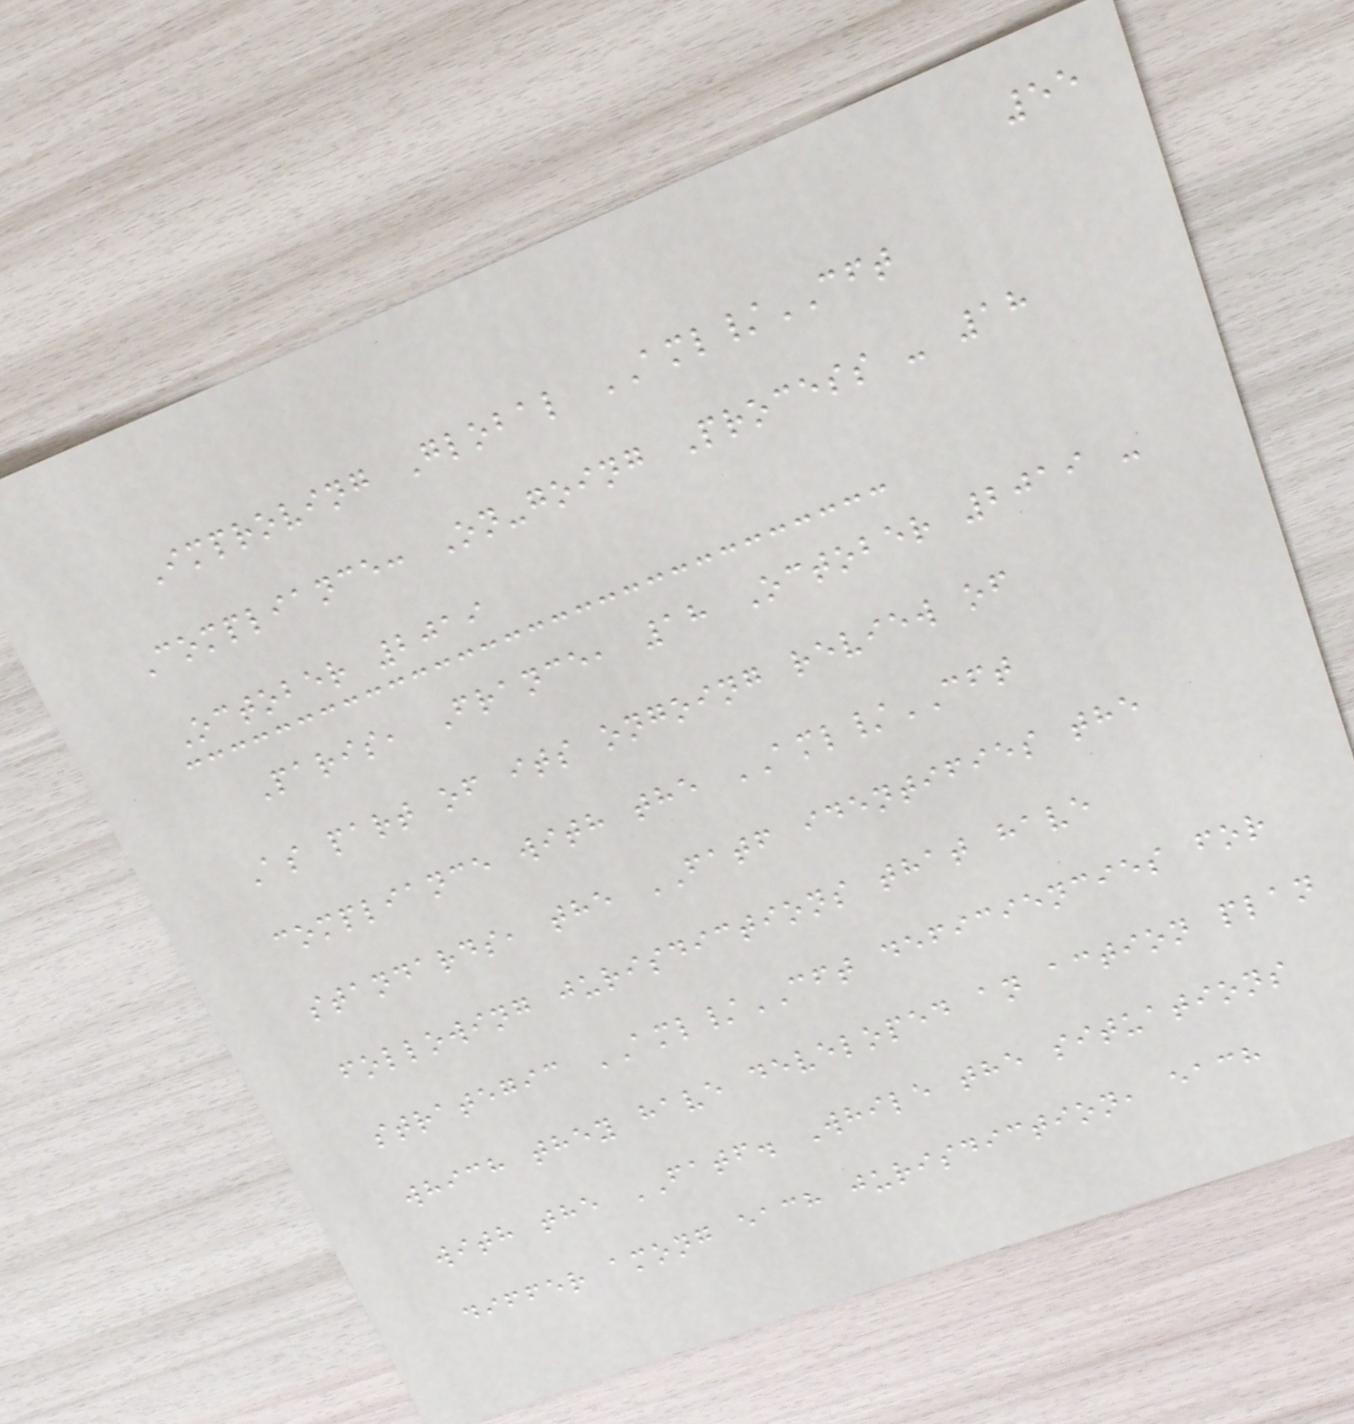55
Improving Global AML/CFT
Compliance: On-going Process - 18
October 2019
Paris, France, 18 October 2019 -
As part of its ongoing review of
compliance with the AML/CFT
standards, the FATF identifies the
following jurisdictions that have
strategic AML/CFT deficiencies for
which they have developed an action plan
with the FATF. While the situations
differ among each jurisdiction, each
